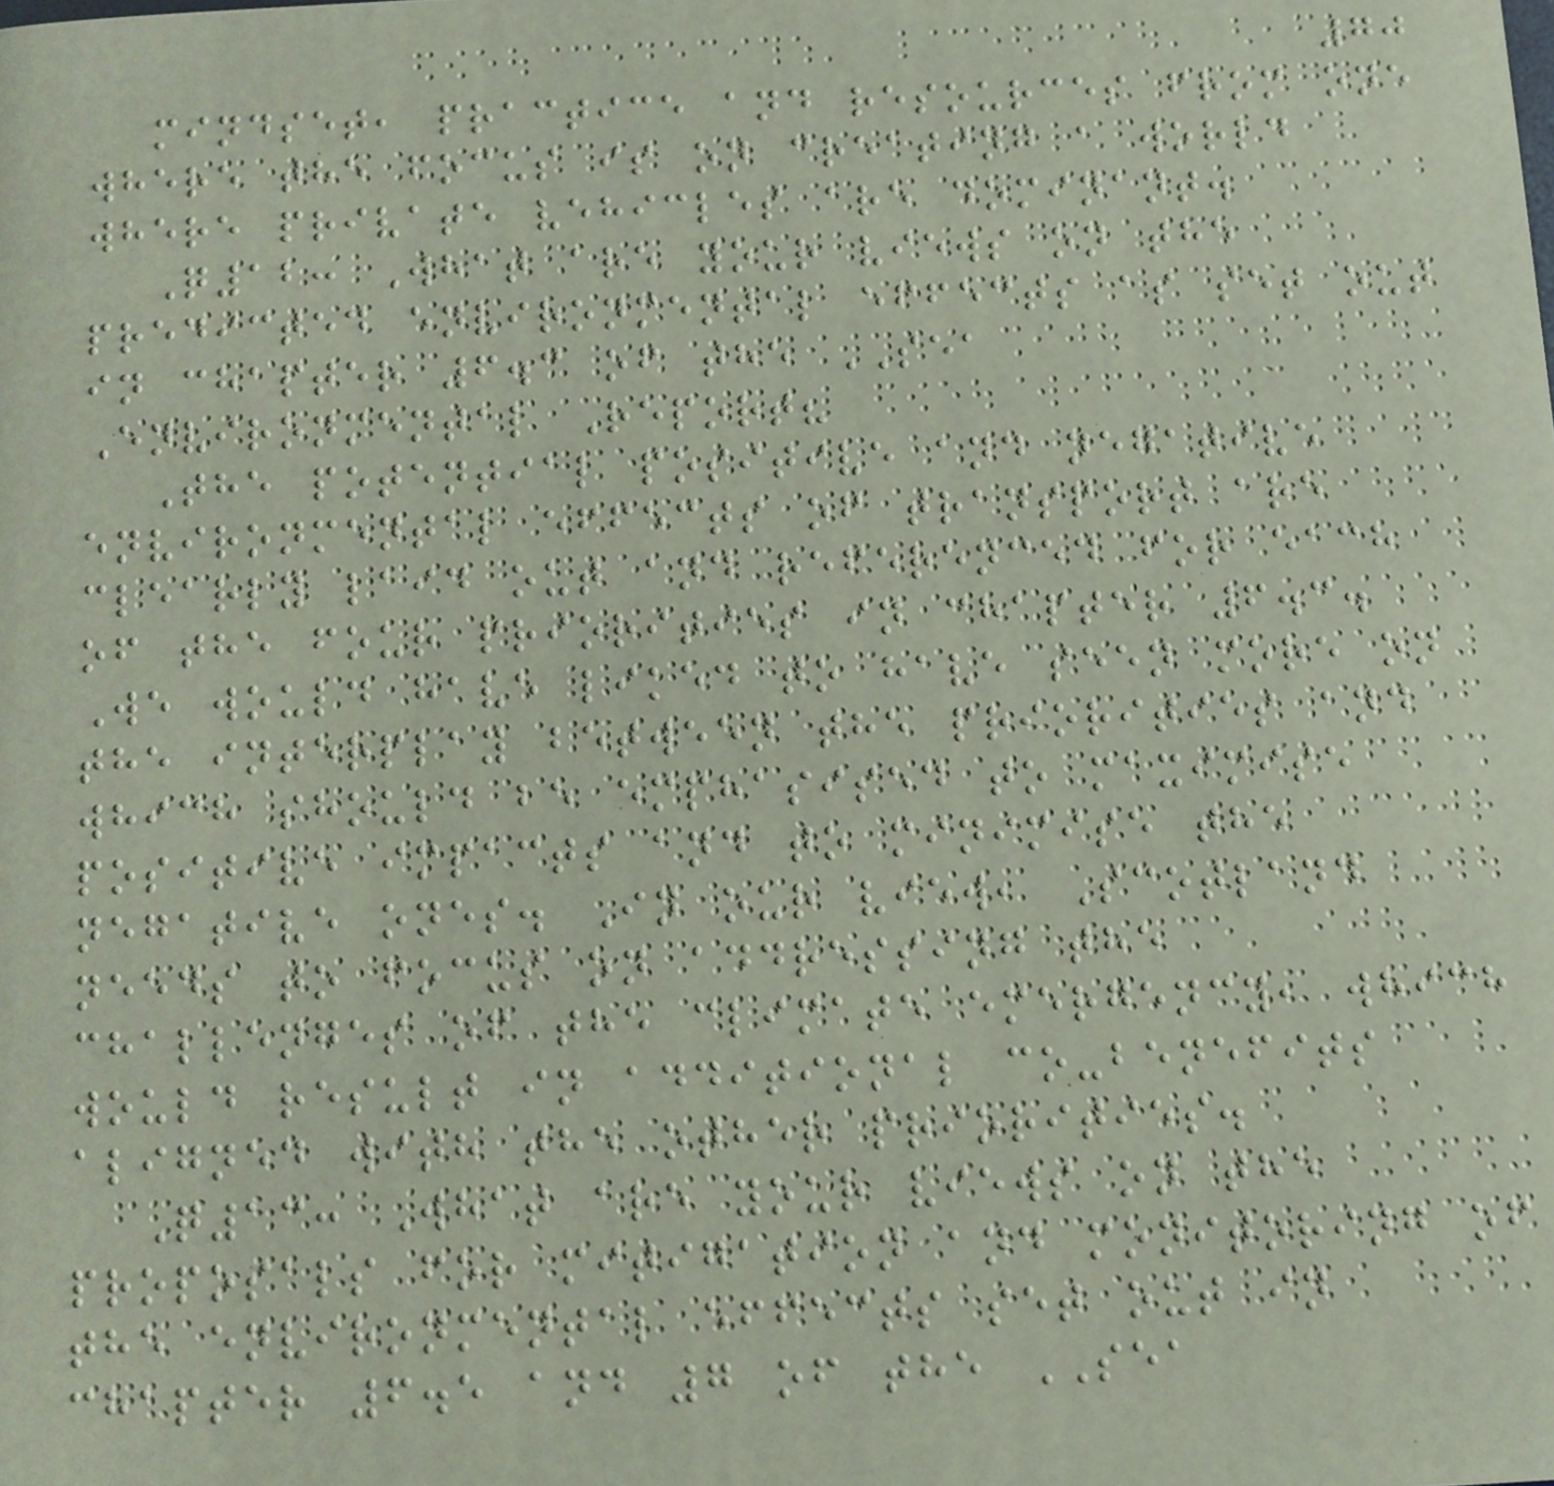70
mindset, practice and resources from one
where the focus is on creating a world
where private vehicles are dominant.
Q12: What are your views on the
predicted environmental effects as set out
in chapter 6.3 of the SEA
Environmental Report?
The potential positive and negative
environmental effects of transport are
clearly laid out and referenced for each
of the four priorities in chapter 6.3.
We would have liked to have seen more on
the interplay between the priorities and
which should be emphasised to maximise
positive impacts and to minimise the
negative ones. In our view, Scotland
needs to focus on addressing the
challenges of the climate emergency, which
would result in additional co-benefits
aligned with the other priorities.
Q13: What are your views on the
proposals for mitigation and monitoring of
the environmental effects set out in
chapter 6.5 and 7 of the SEA
